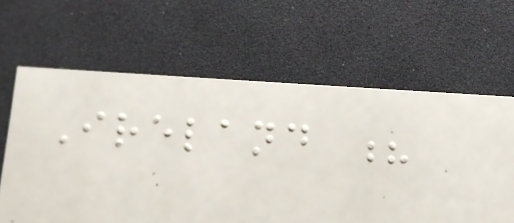Ireland ?
